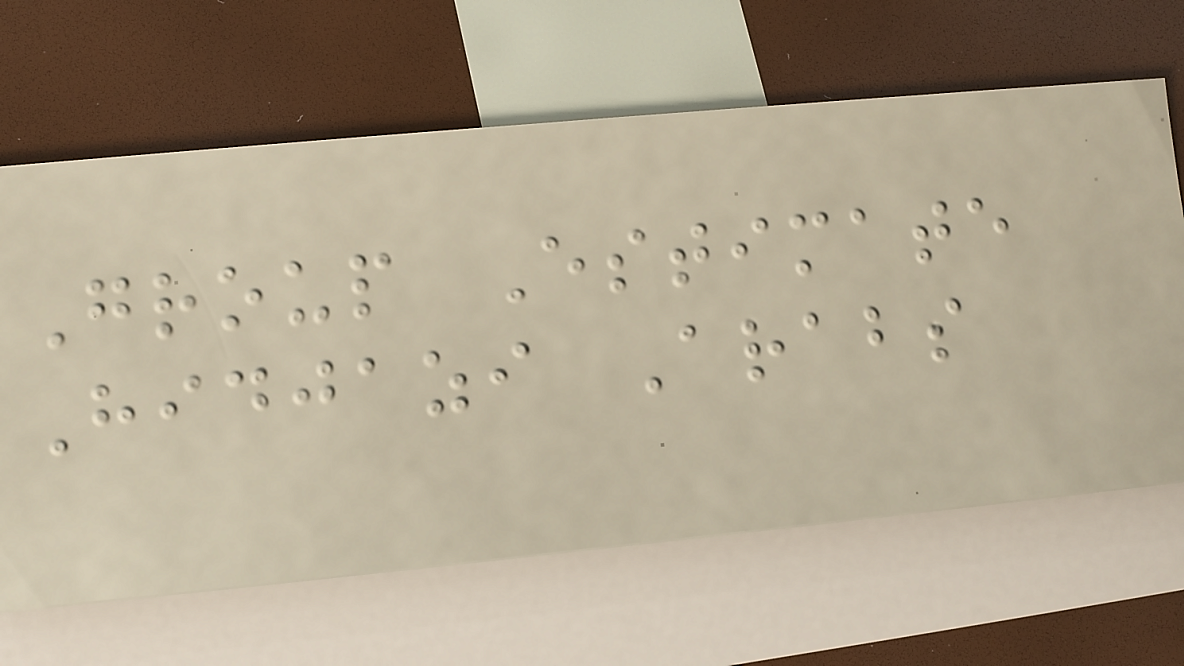Group Estimate
Hidjazi Arabs
